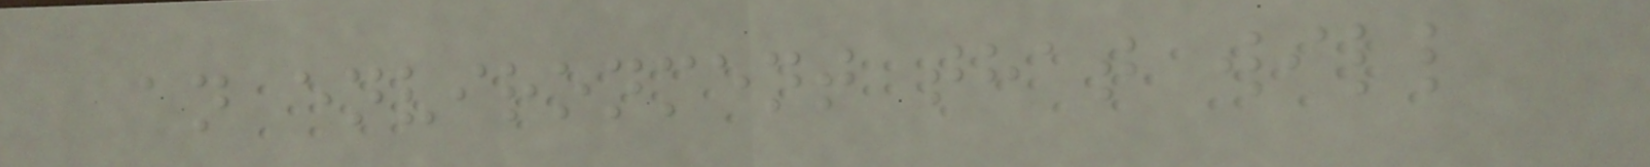an environment that will
